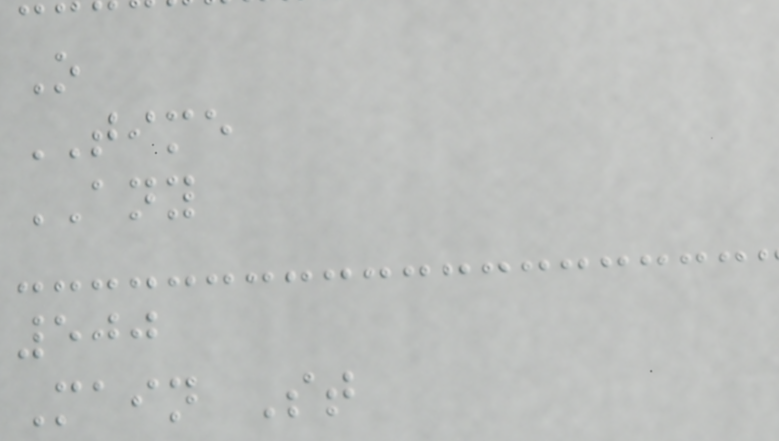O
TIME
ANY
500
Main St
